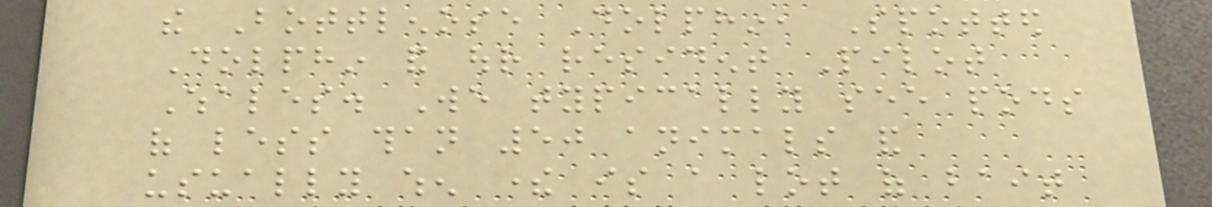the Bottlenose Dolphin, Spotted
Dolphin and our resident Pilot
Whales. We typically see pods
of less than 50 animals and
usually when there is a lot of bait
